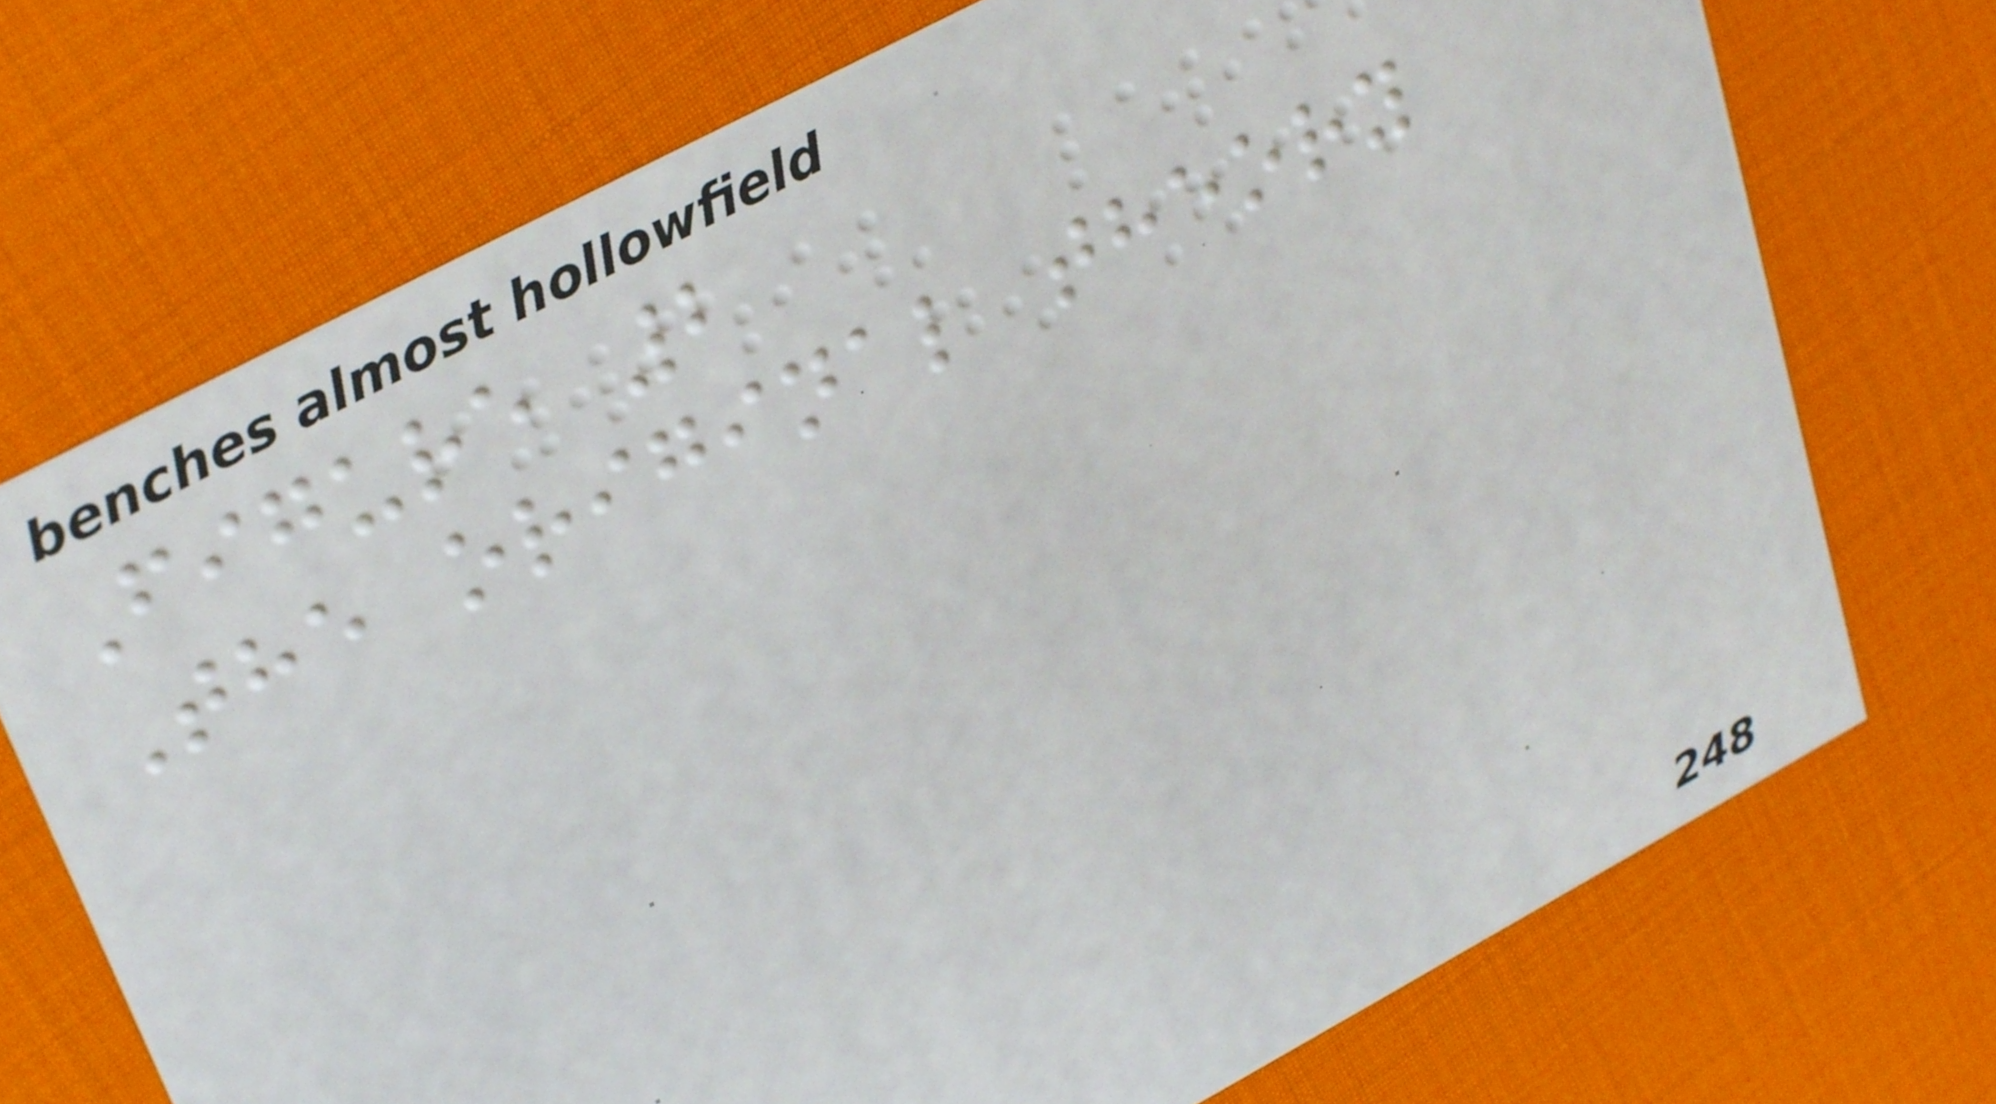Figure 2
The original theory
